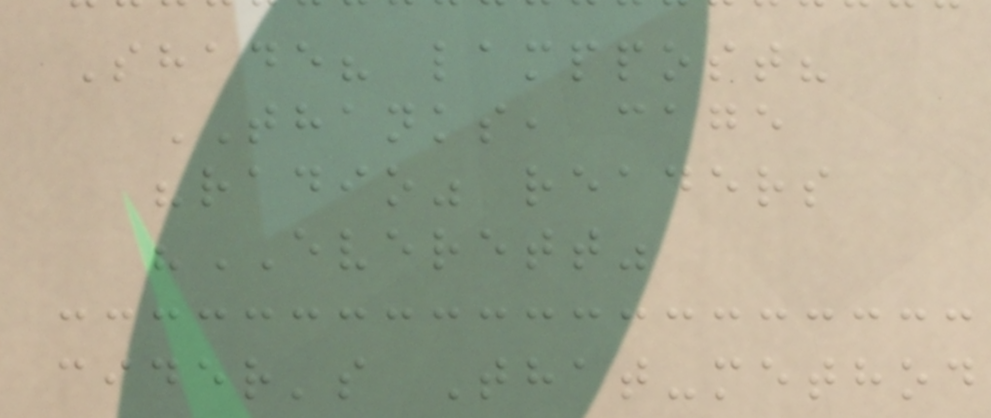Shade? lamppost?
THANKS, cage
"radio" readers
"EVERETT"
cider's That-method
